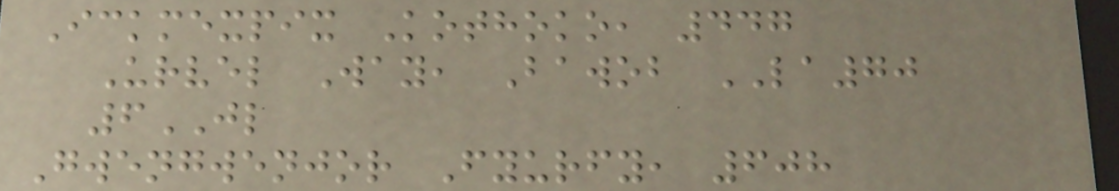Ickmexpix Kothoko, 447
Urvel Way, Bawob LA70
6JL
Gwengwenjor Fyurfy, 608
